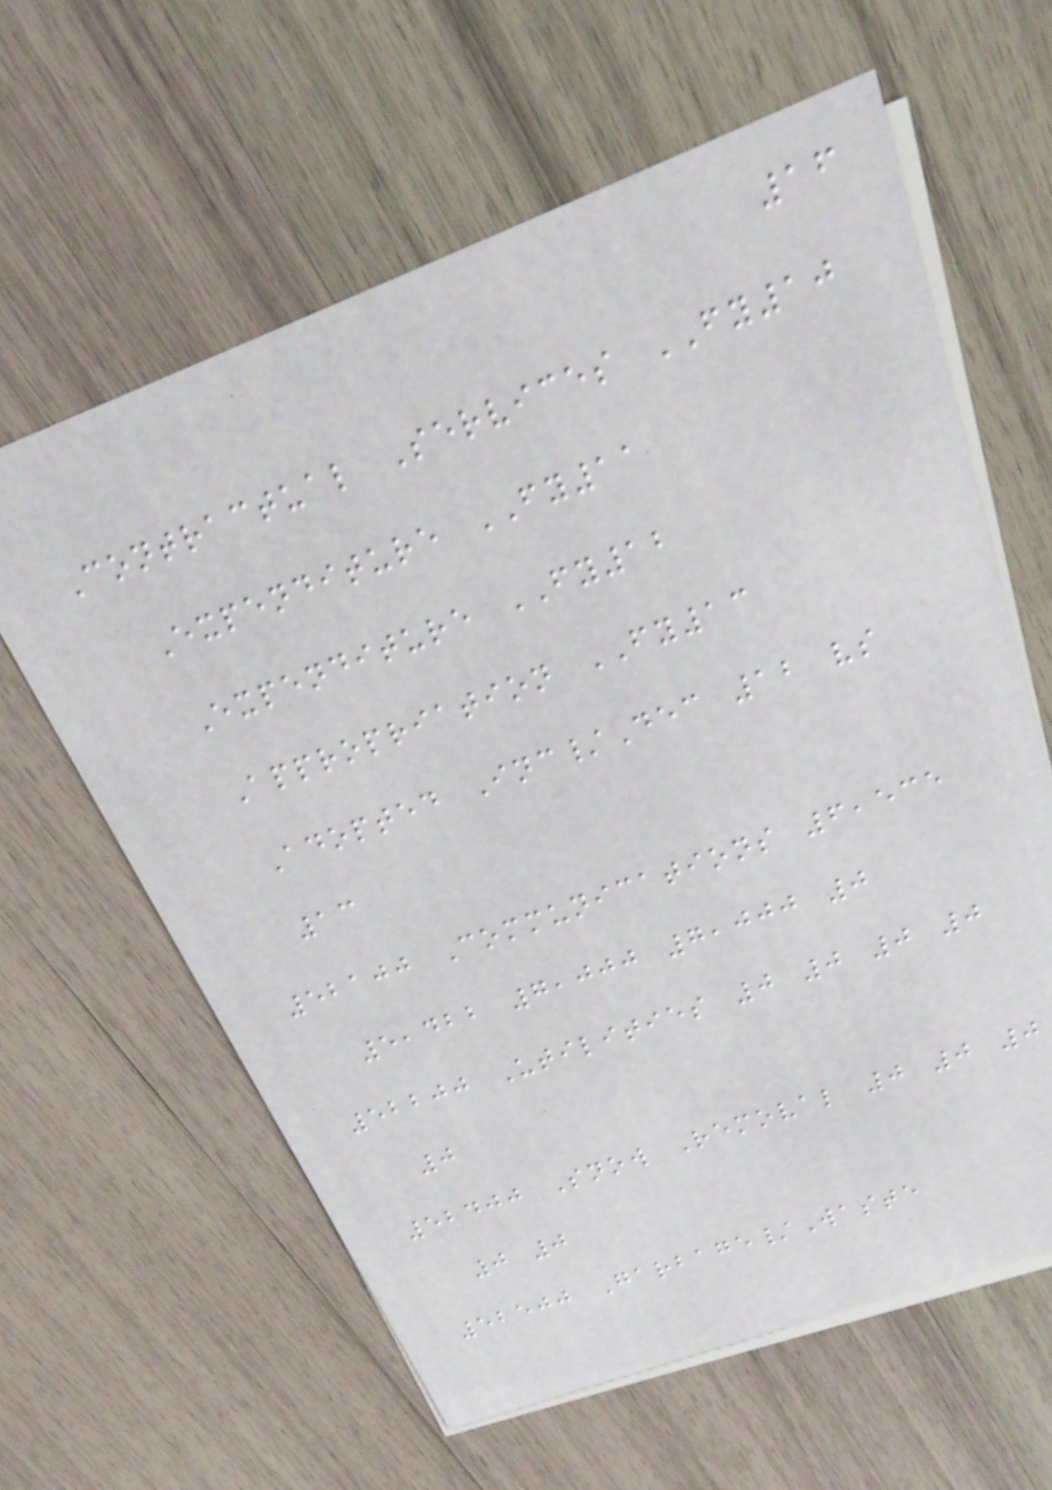16
Contractual Services FY10
Expenditure FY11
Expenditure FY12
Appropriation FY13
Adopted Inc/Dec 12 vs
13
52100 Communications 6,535
5,422 7,000 7,000 0
52200 Utilities 0 0 0 0
0
52400 Snow Removal 0 0 0
0 0
52500 Garbage/Waste
